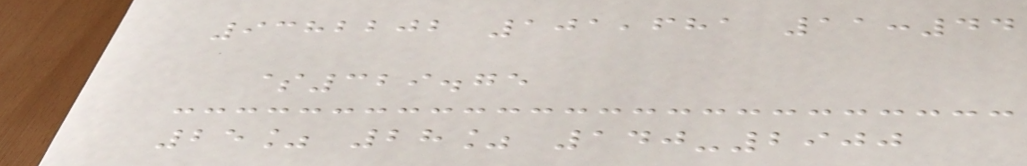9382202 101,681 11:44
$329.75
25% 28% 140-2900
